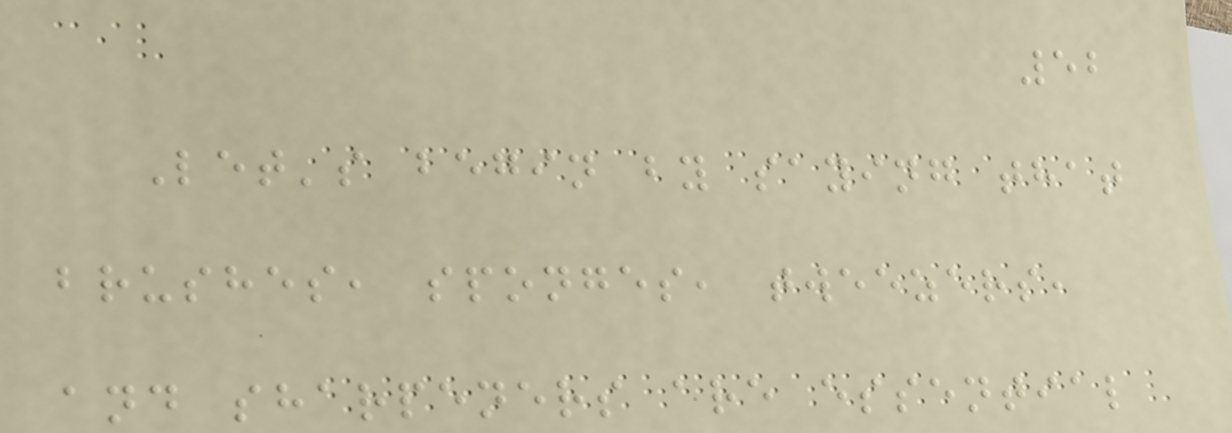52
Let's begin by saying that
brushes, sponges, tweezers,
and sharpeners are essential
